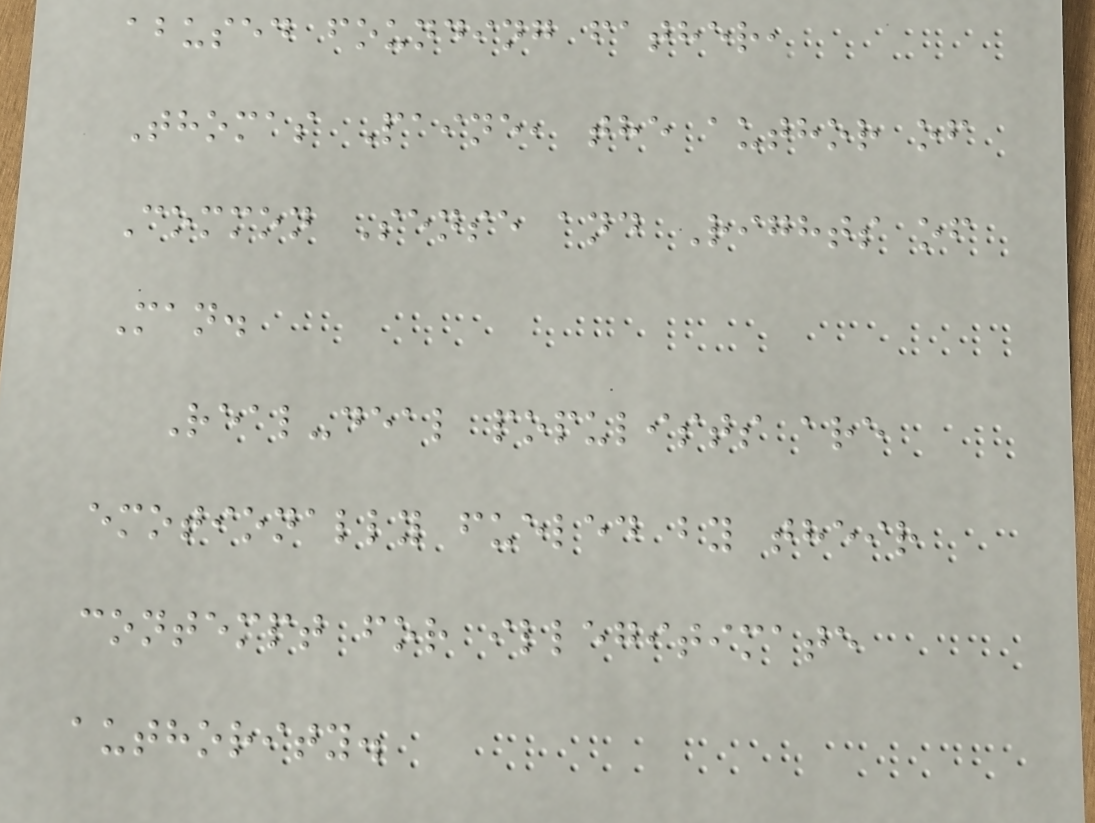abused founding father,
Thomas Paine, the author of
Common Sense and Rights of
Man.
Real-deal populists are
emotionally fueled by their
contempt for illegitimate
authority.
